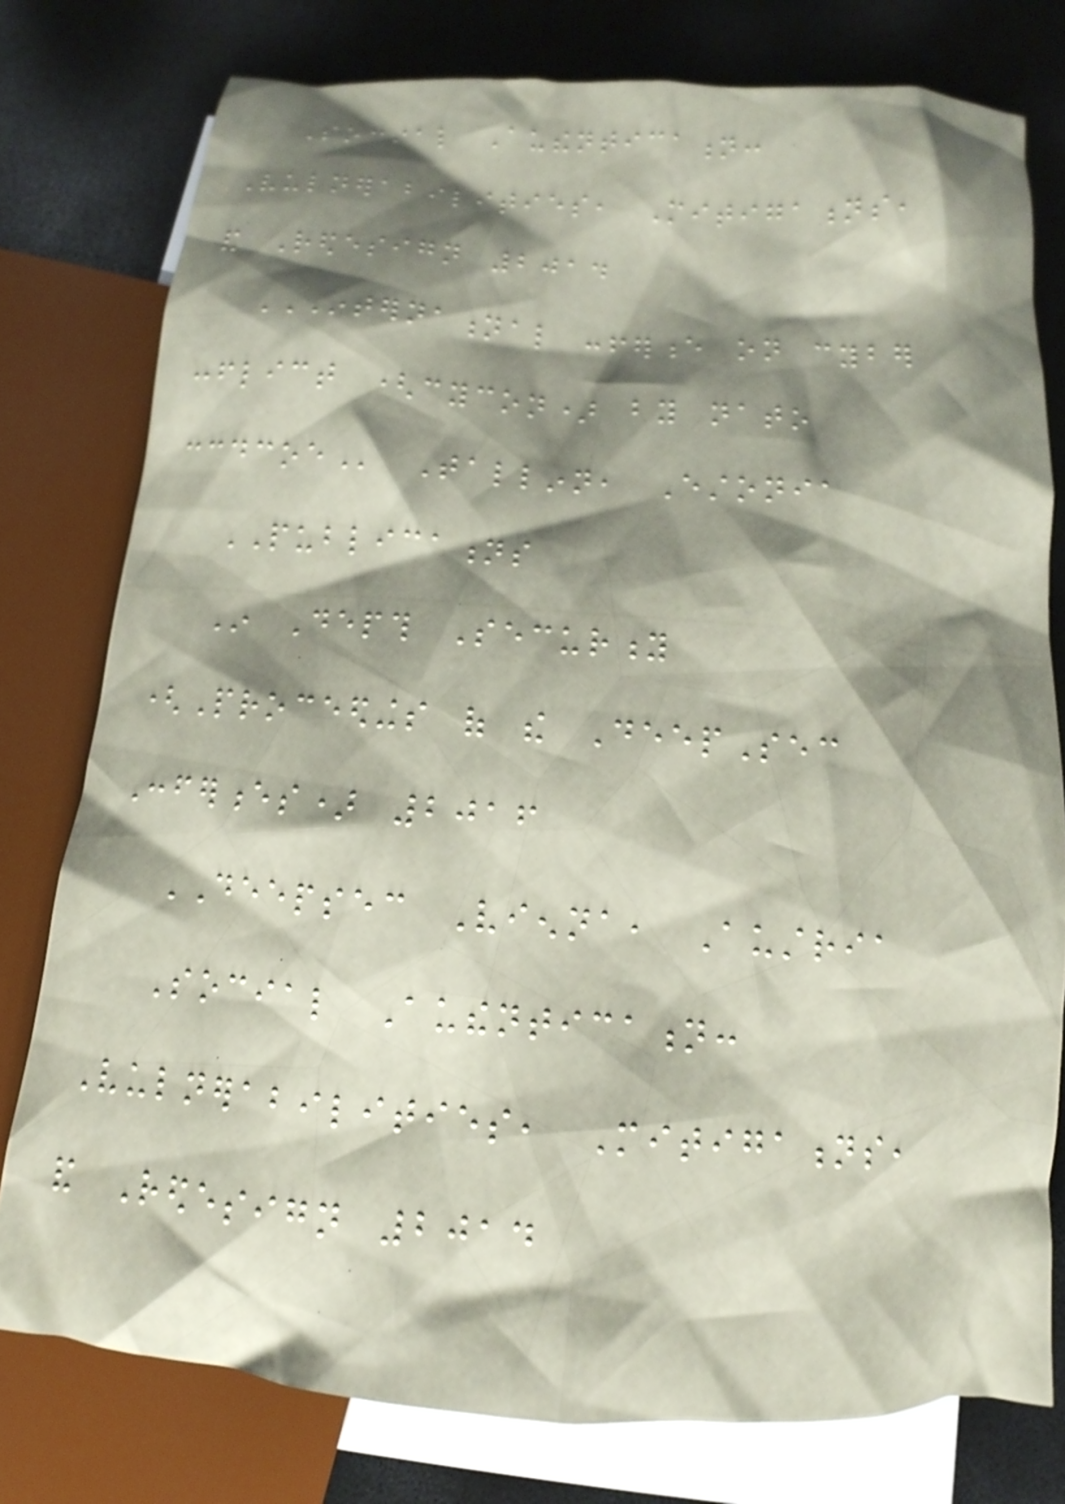Social Authentication:
Vulnerabilities, Mitigations,
and Redesign 2014
INTERNATIONAL CONFERENCE ON CYBER
CONFLICT (CYCON) BY NATO
CCDCOE Tallinn, Estonia
PUBLICATIONS
In Depth Security
(Proceedings of the DeepSec
Conferences) 2016
DEEPSEC Vienna, Austria
Social Authentication:
Vulnerabilities, Mitigations,
and Redesign 2014
